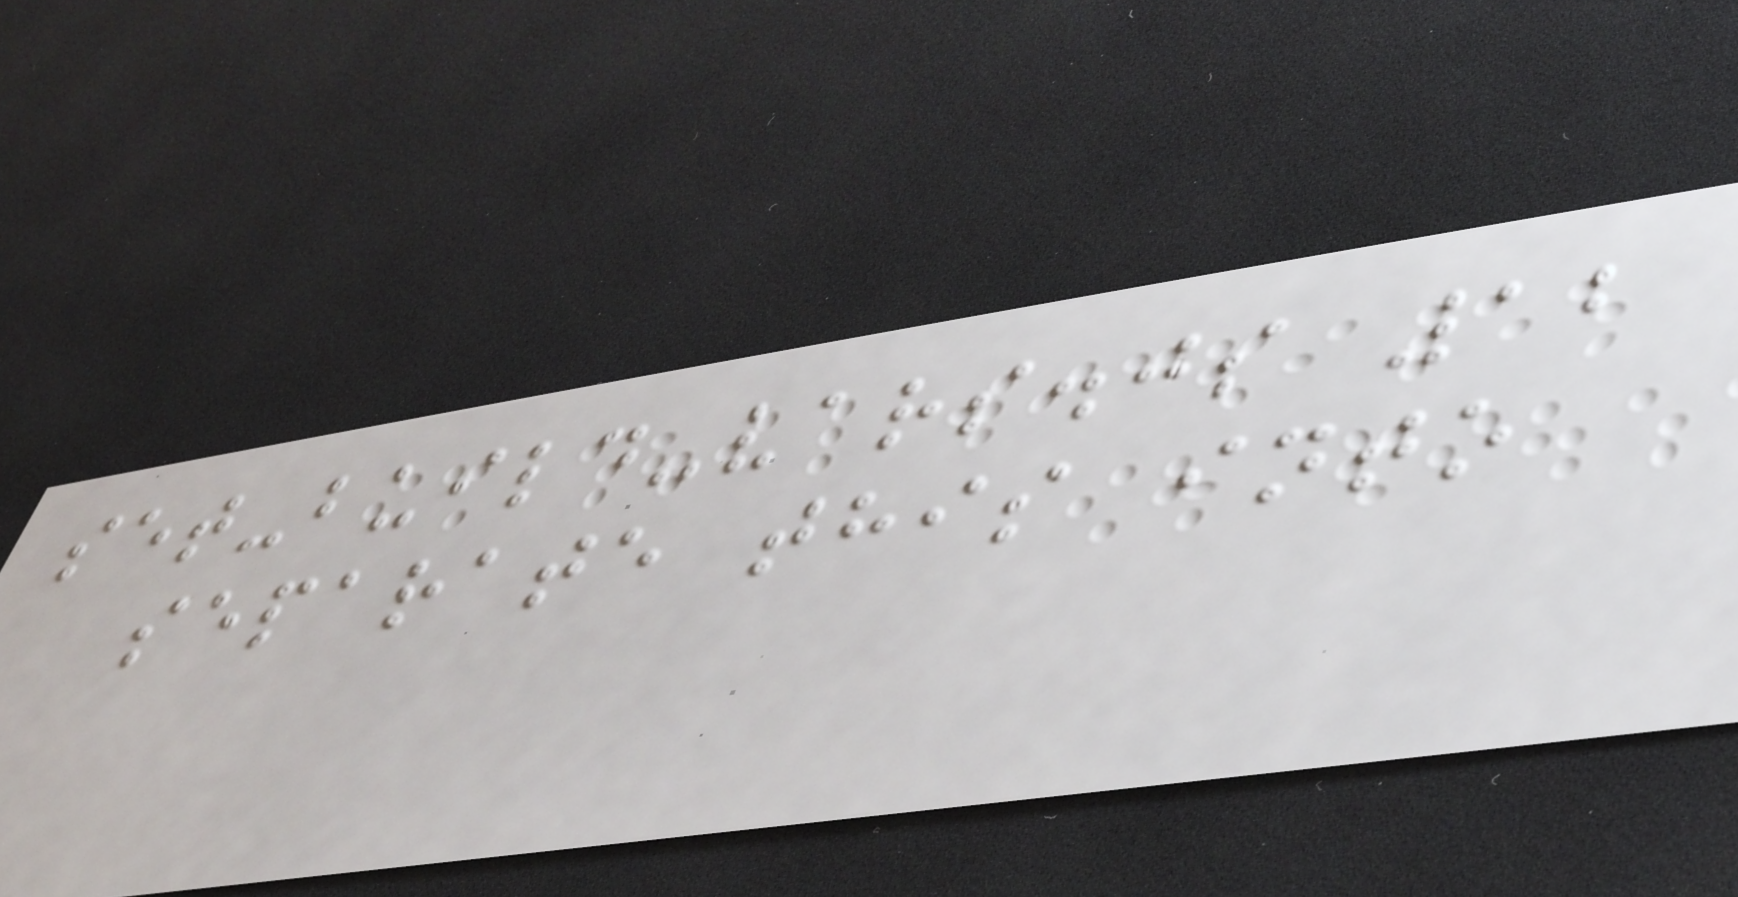set-build-vars.js 12
separate this into
